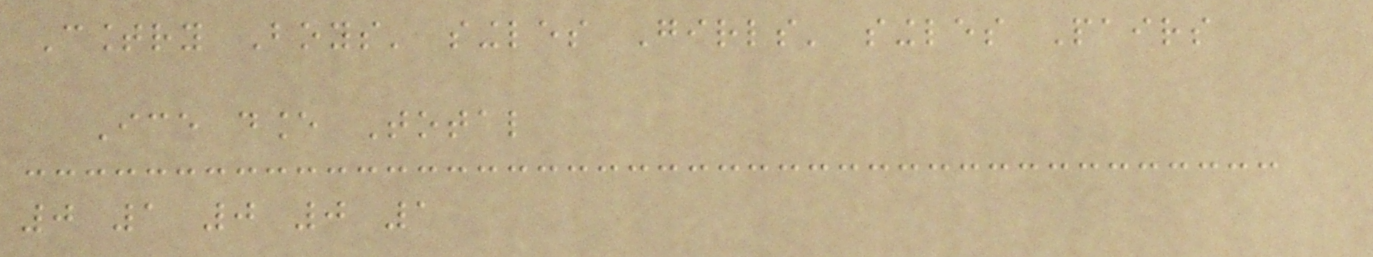Country Boys' singles Girls' singles Pairs
Ice dance Total
0 1 0 0 1
